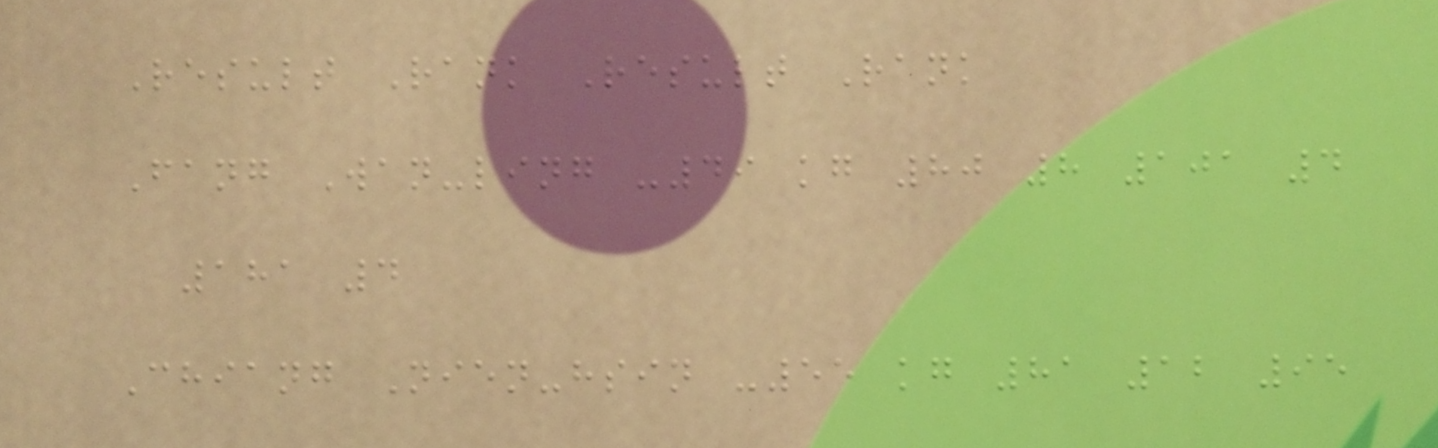Result Rank Result Rank
Fang Wan-ling -49 kg 80 8 101 4
181 4
Chiang Nien-hsin -55 kg 81 12 95
